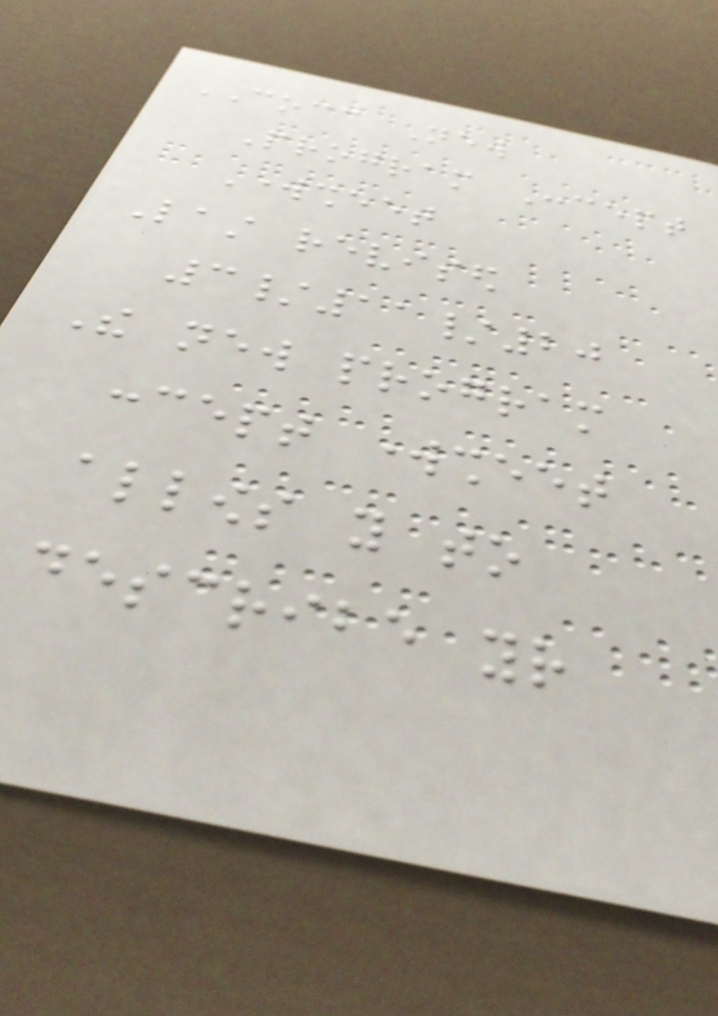COCC New
Program Concept
Worksheet
Last revised
3/11/20
The new program
concept worksheet
allows you to
describe your
